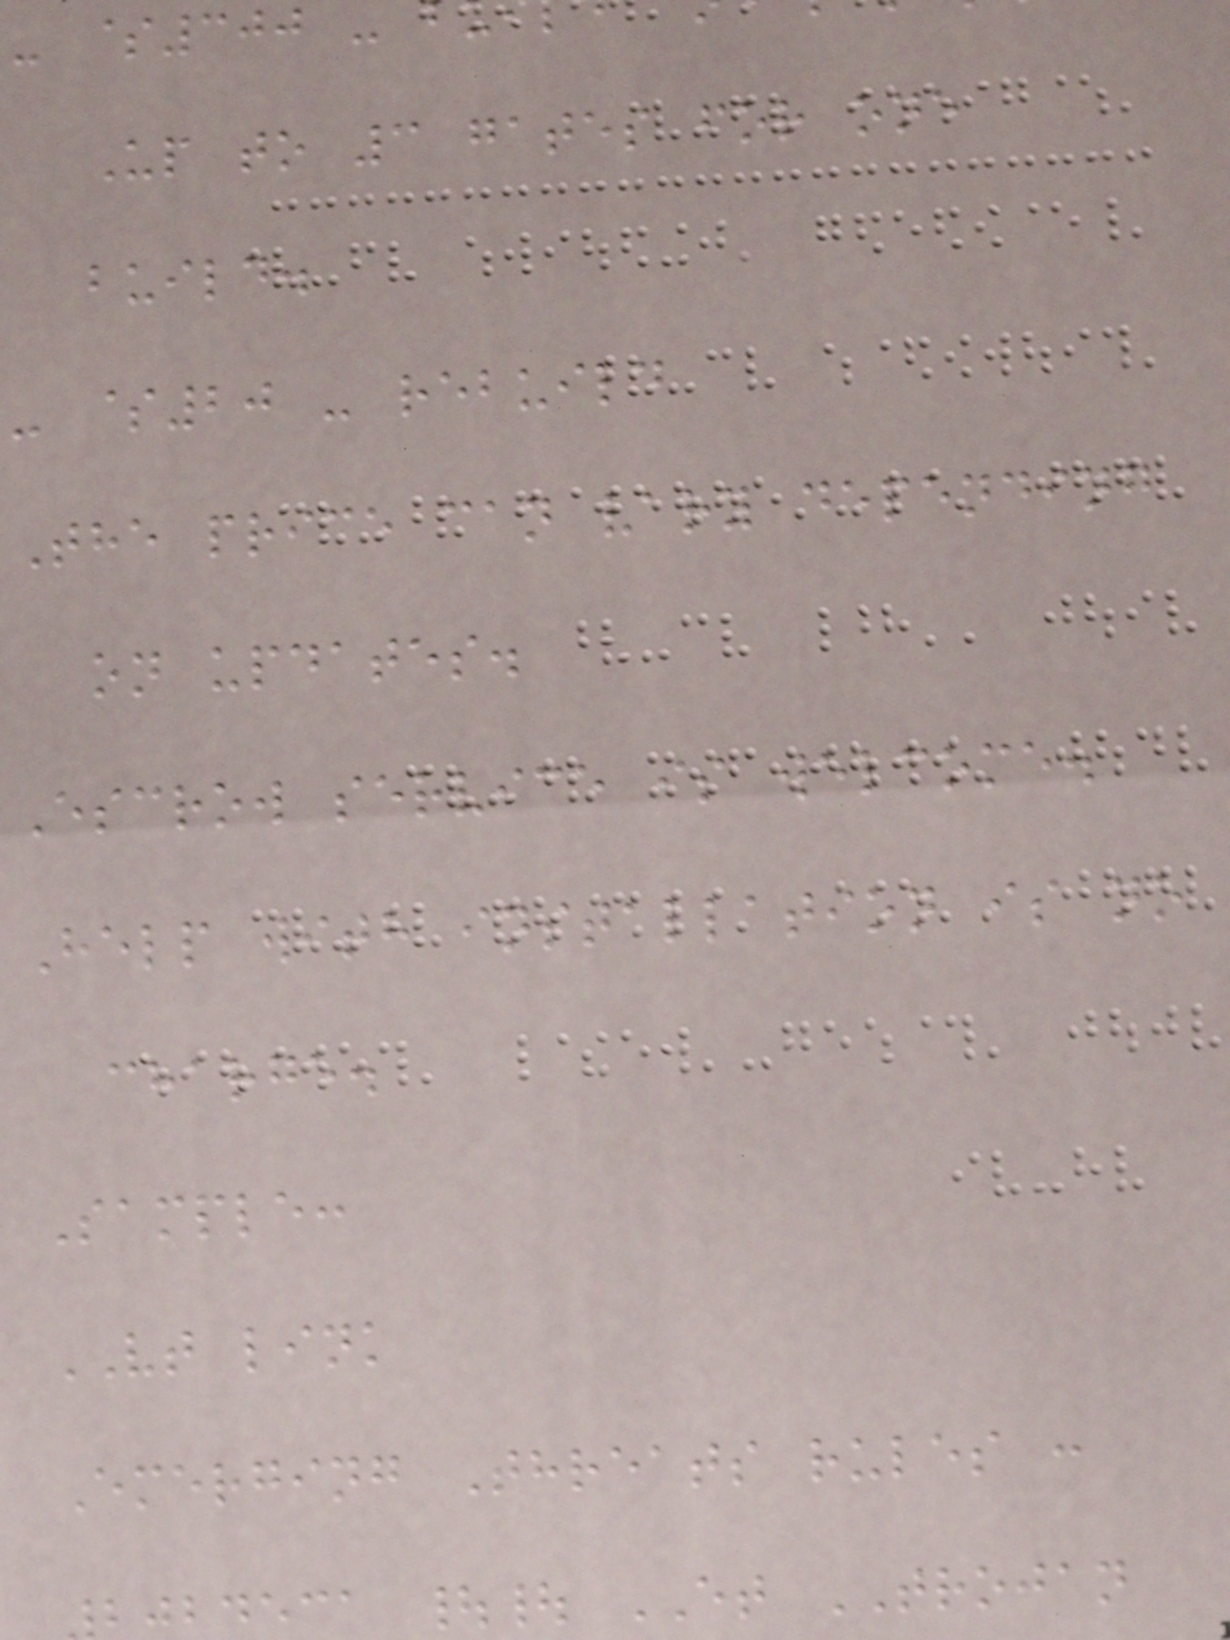- $300 -
Up to 3 gates for one
build.
- $20 - rebuild
The price can vary depending
on updates.
Escrow service is welcome.
Help with installation is no
charge.
Sample:
VT link
Emerging Threats rules :
deca || ET TROJAN
